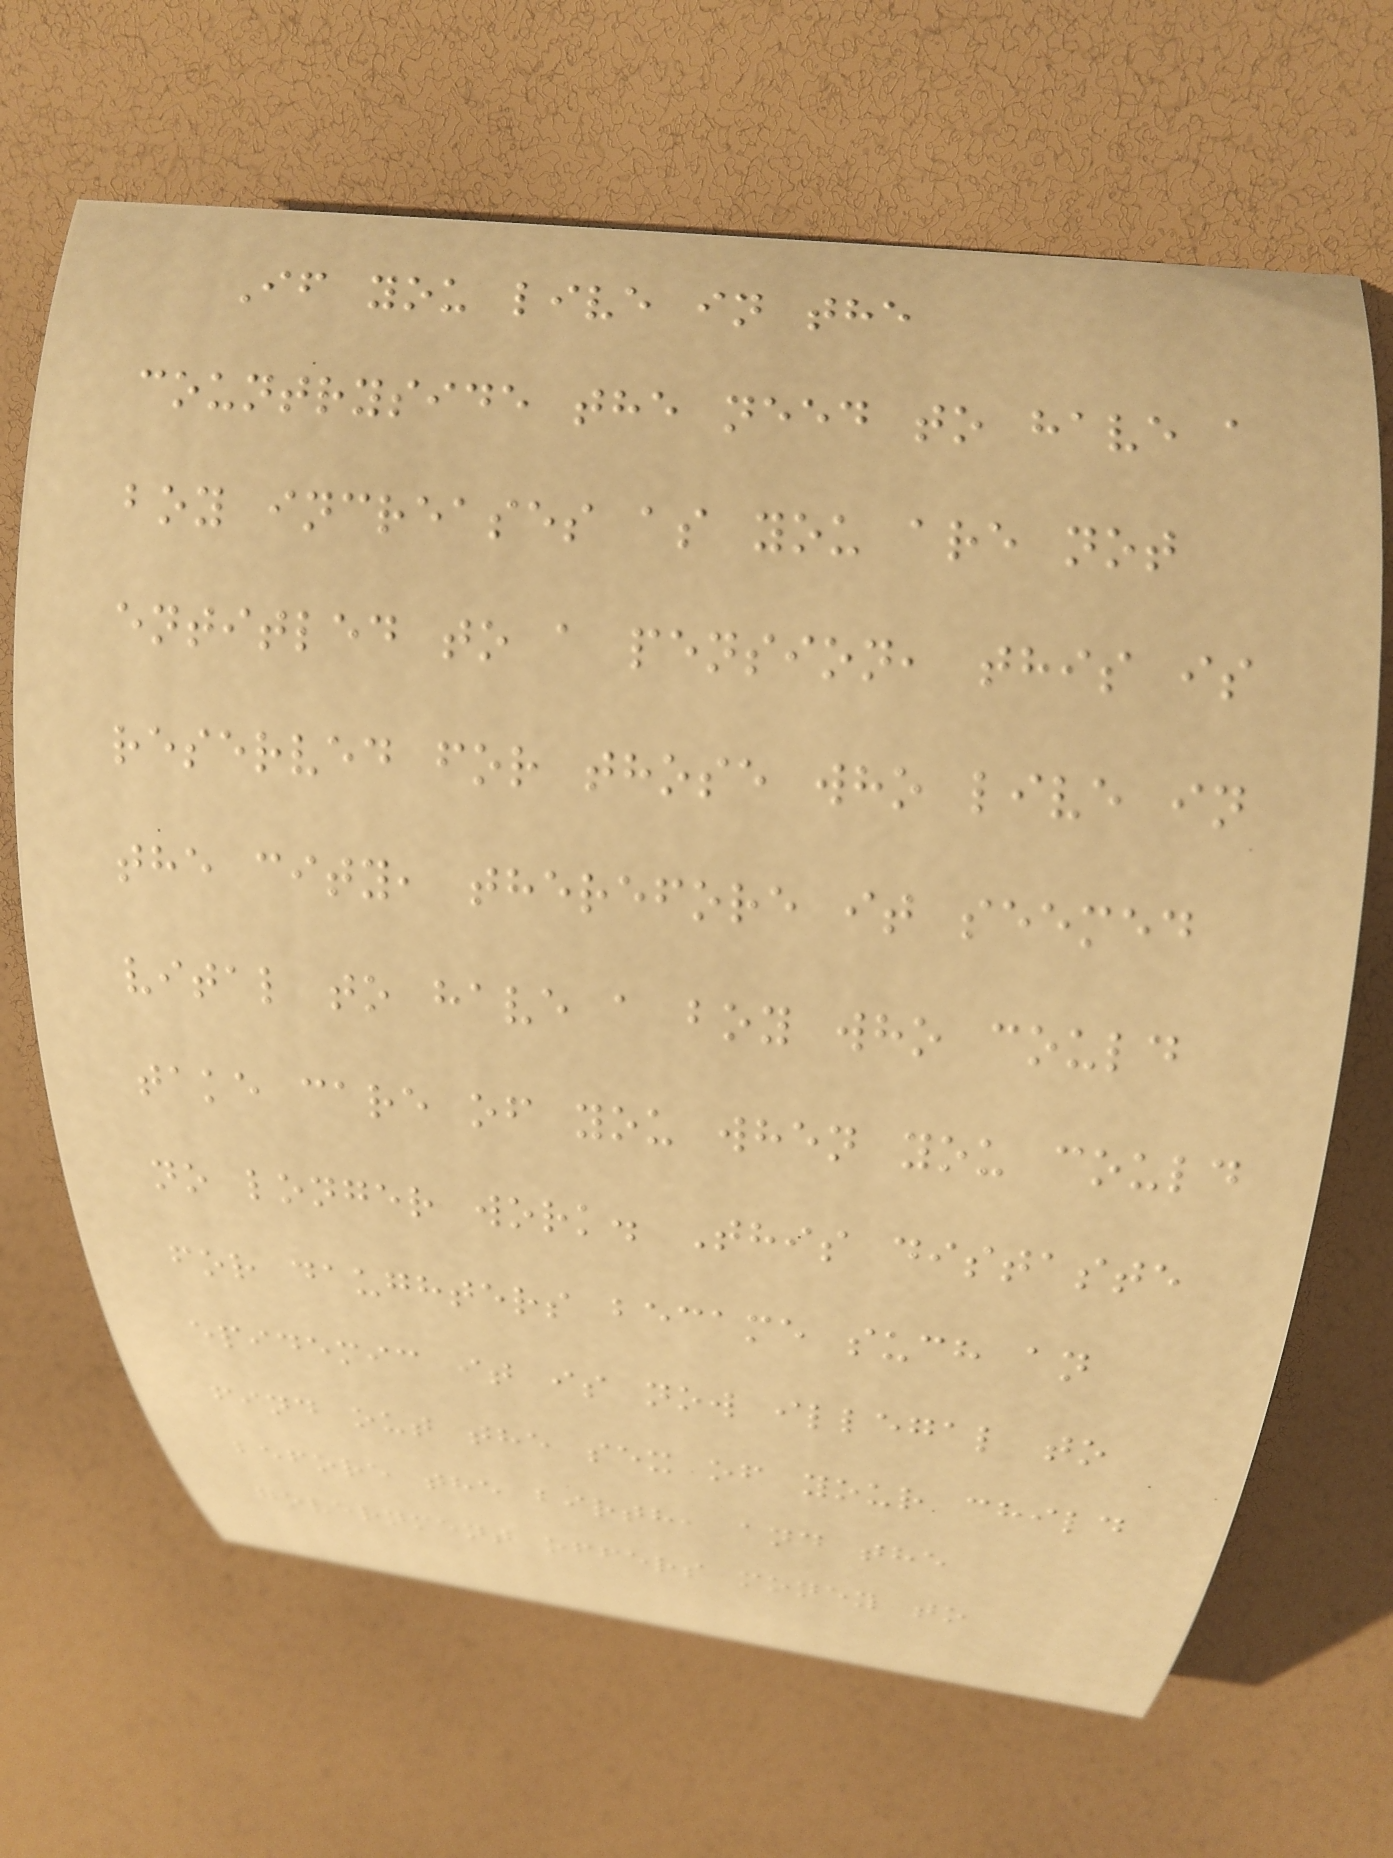If you live in the
countryside the need to have a
boy increases as you are not
entitled to a pension, this is
reserved for those who live in
the city, therefore it seemed
vital to have a boy who could
take care of you when you could
no longer work. This distaste
for daughters became such an
epidemic it is now illegal to
find out the sex of your child
before the birth, and the
government offers money to
